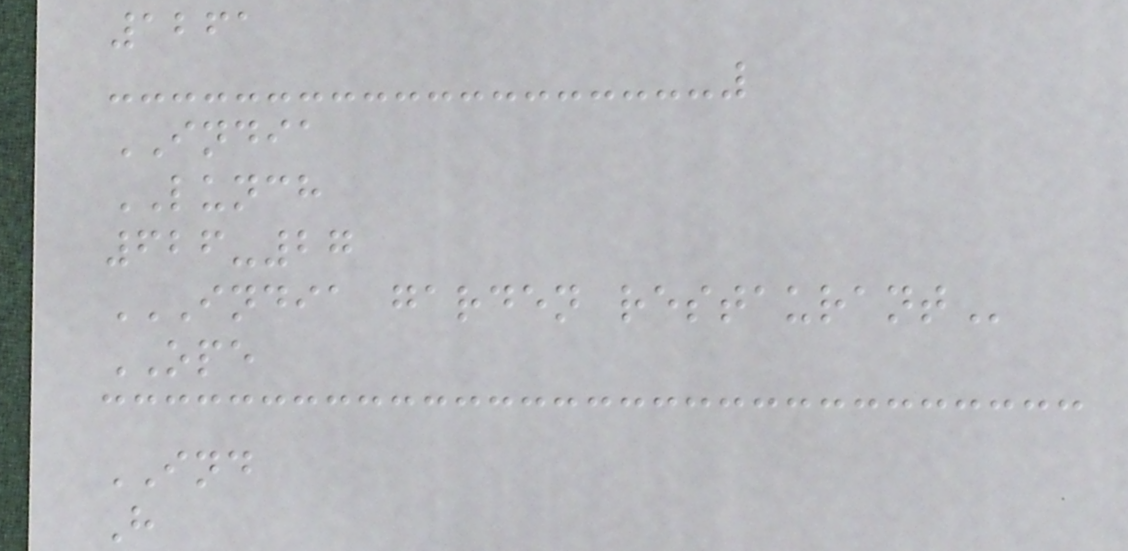1261
INDIA
LUNCH
626-27
INDIA GARDEN RESTAURANT
OPE
IND
H
